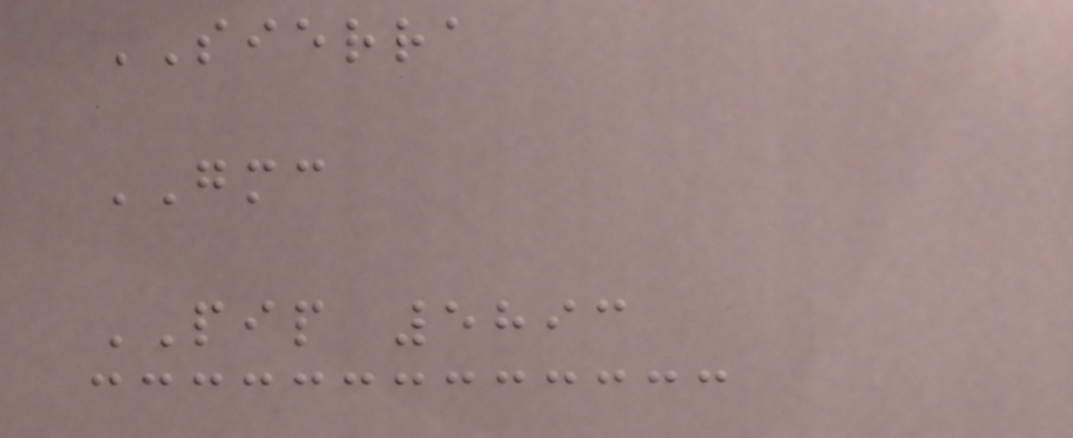SIERRA
GMC
PIP 5893
